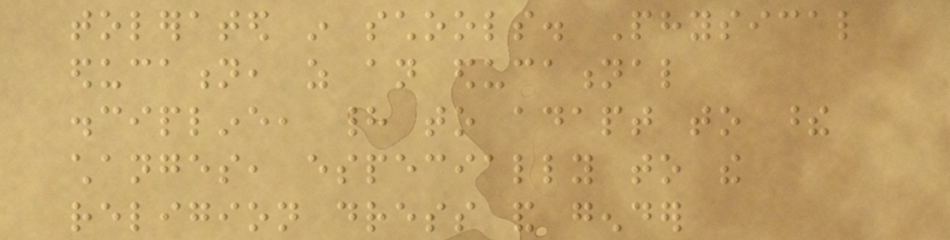tolerated in schools. Physical
education, as an educational
discipline, had to adapt to these
changes, especially to the
religion dress and gender
